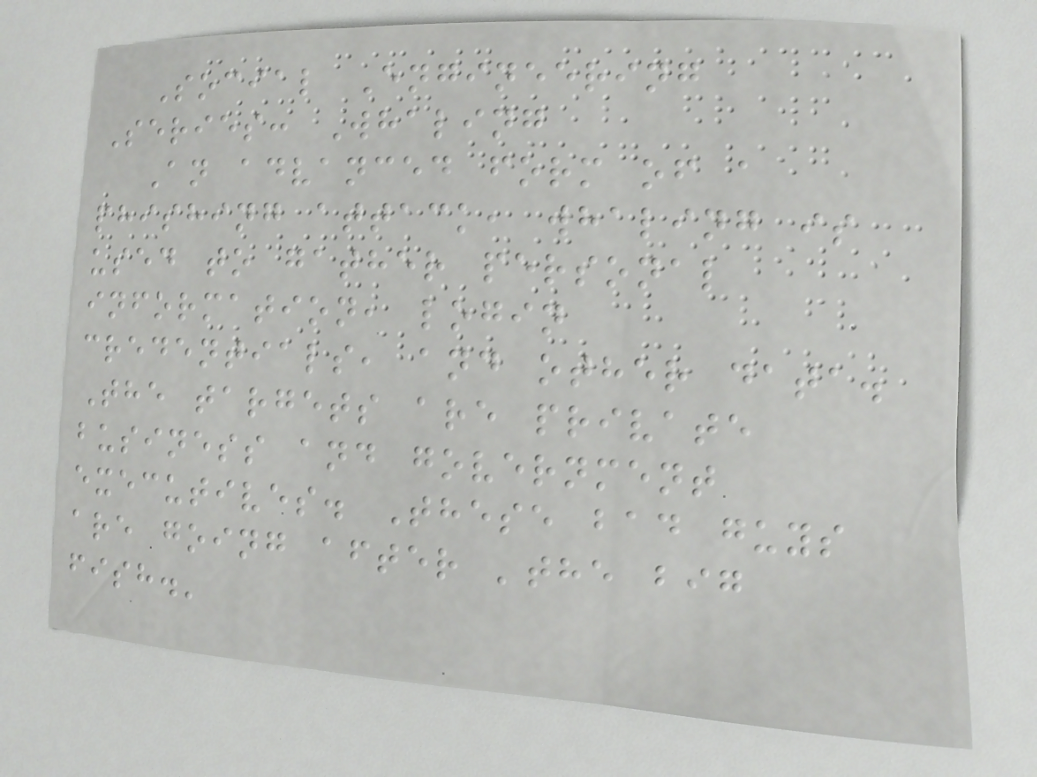Social Engineering
Series: Whaling
An advanced form of a
phishing attack, whaling is
used to gather personal
information, login
credentials, and other data.
The targets are private
business and government
executives. These bad guys
are going after 'the big
fish.'
